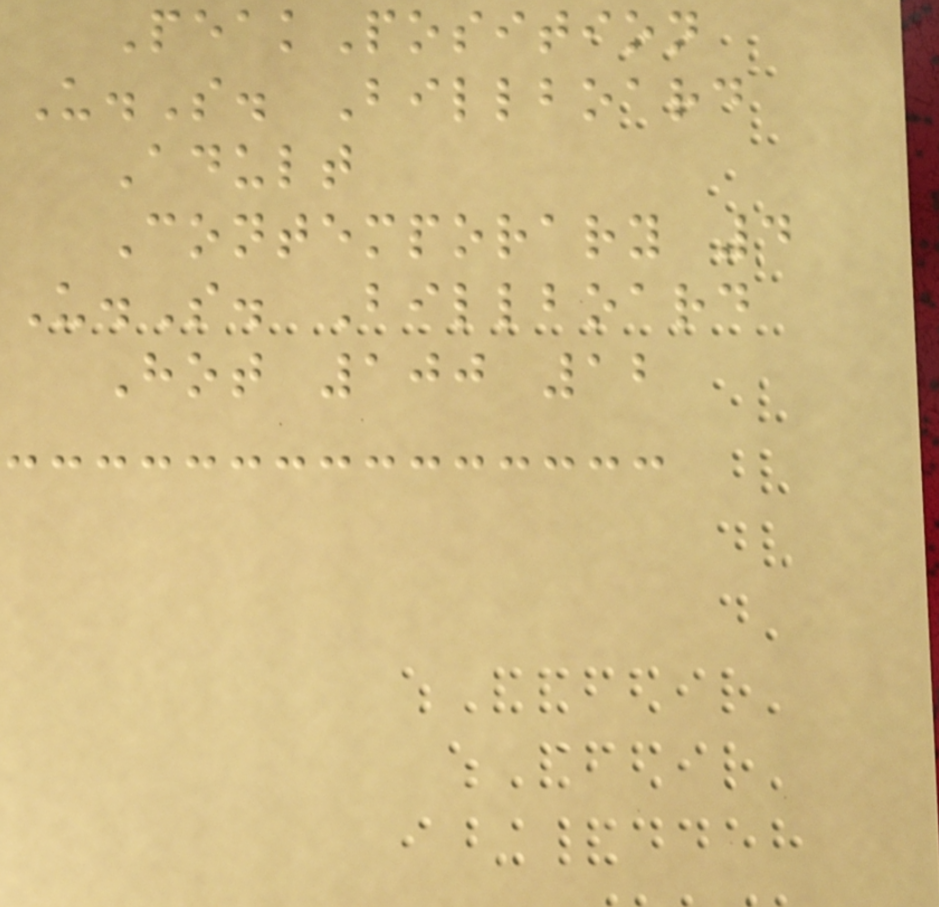PeakPosition
U.S. Billboard
Adult
Contemporary 4
U.S. Billboard
Hot 100 12
